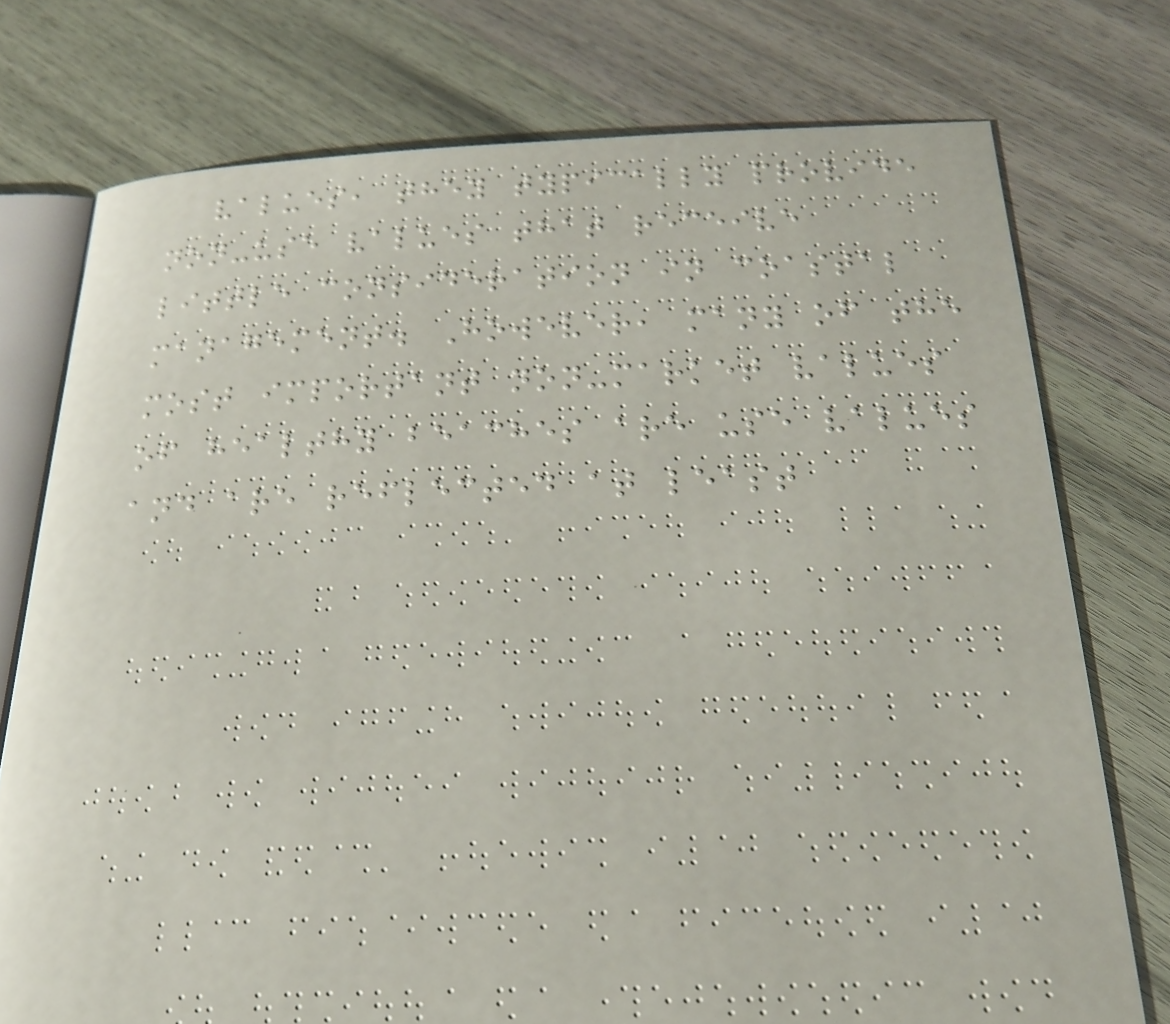values, they typically provide
non-use values that receive
little consideration in coastal
management. However, many of the
most important non-market values
of healthy beaches are use values
and are reflected at least
